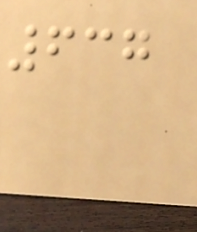637
